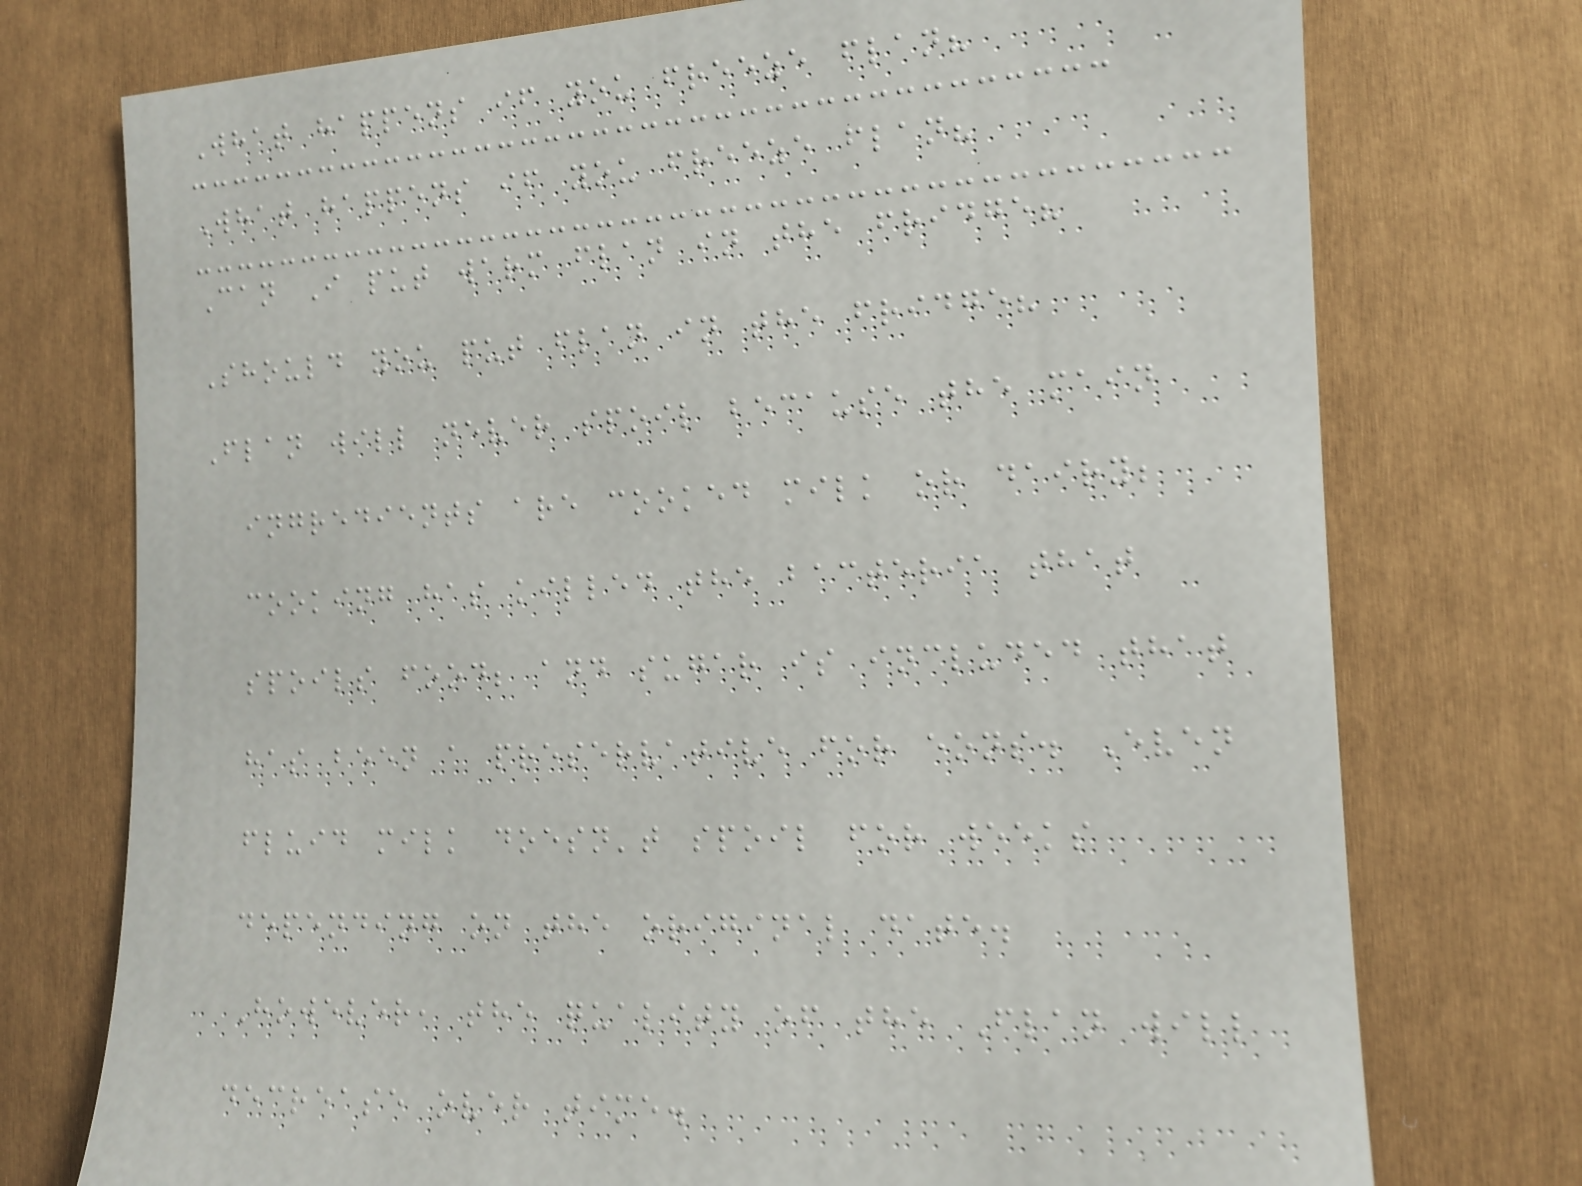What happens if you freeze flan?
What happens if you freeze flan?
Can I put warm flan in the fridge?
Should you put flan in the fridge?
Flan will never spoil because the main
ingredients are cooked milk or dairy;
cooking has killed the bacteria that
spoils food; and sugar is included that
has been a preservative for eons. Even
fluid milk doesn't spoil for weeks
depending on the original date.
However, the quality of the Flan will
decrease over time.
